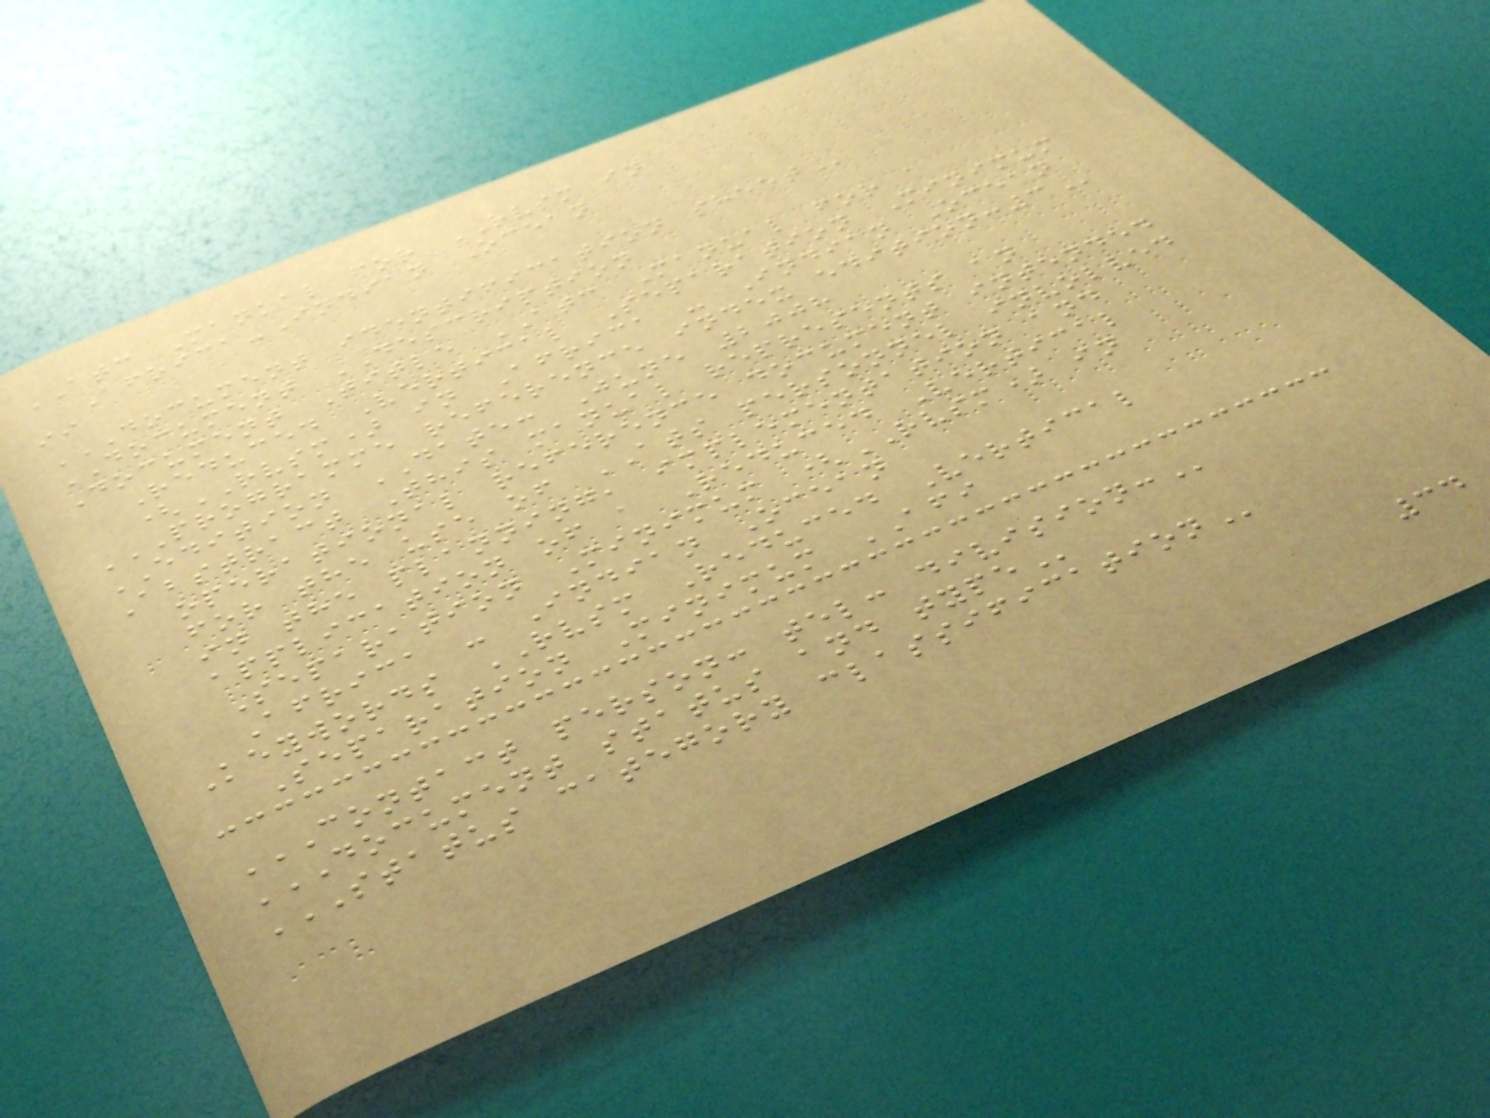ATC Manual for RVSM in
Africa-Indian Ocean
ii
DOCUMENT IDENTIFICATION SHEET
DOCUMENT DESCRIPTION
Document Title ATC Manual for a
Reduced Vertical Separation Minimum
(RVSM) in Africa - Indian Ocean
PROGRAMME REFERENCE INDEX EDITION:3
EDITION DATE: June 2008
Abstract This manual represents an
operational reference document intended
for the use of ATS personnel involved
in the planning, implementation and
application of a Reduced Vertical
Separation Minimum (RVSM) in
Africa - Indian Ocean
Keywords RVSM Reduced Vertical
Separation Minimum AFI
CONTACT PERSON: TEL: DIVISION:
DOCUMENT STATUS AND TYPE
STATUS CATEGORY CLASSIFICATION
34
